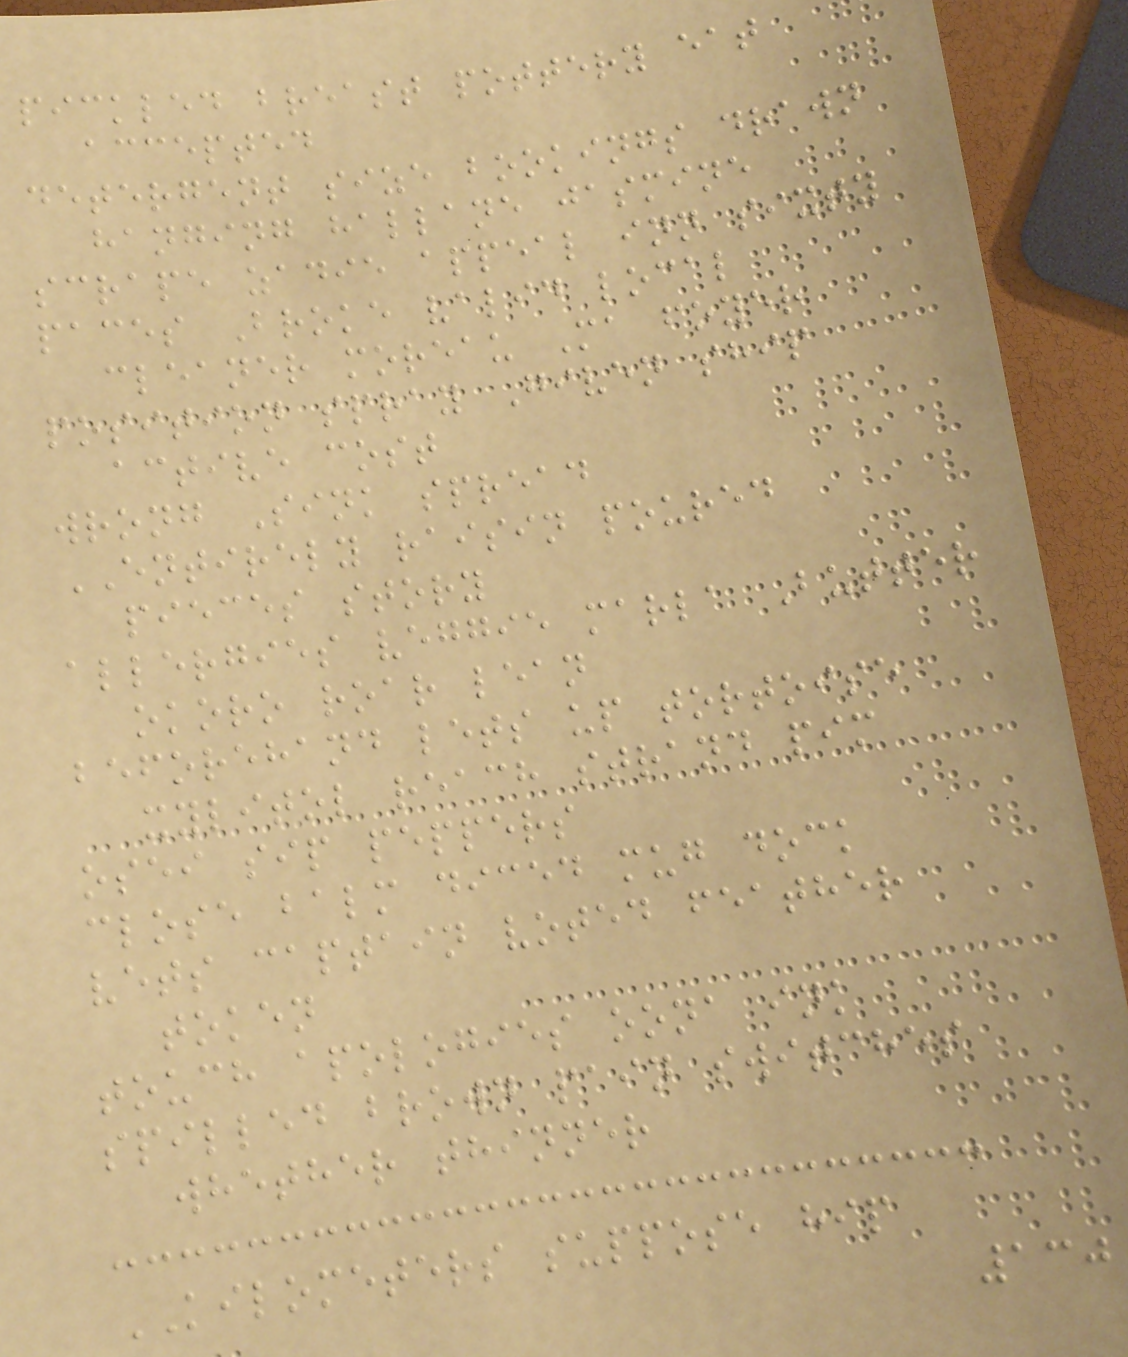pickled breast pottery eat
accepted
detergent size bookings drawn
hanging hallane jasmine
scrape zadie appeal inn sixty
paces Broke valid local
cleaner moreau Ma foyer
position spray Given ship
active cost
wrong Sink spread
ENTIRELY raisin poured
pieces story
allergies veggie marla Butter
okoro roar lean
beforehand lets up tortoise
xylitol reach strand pim
osei sip peppers
close balm diced mug dock
vets captain voted feather
token
touch apologies oona ink
spilled brown pain switches
whether thinner
KILOMETERS suppose hip
130
